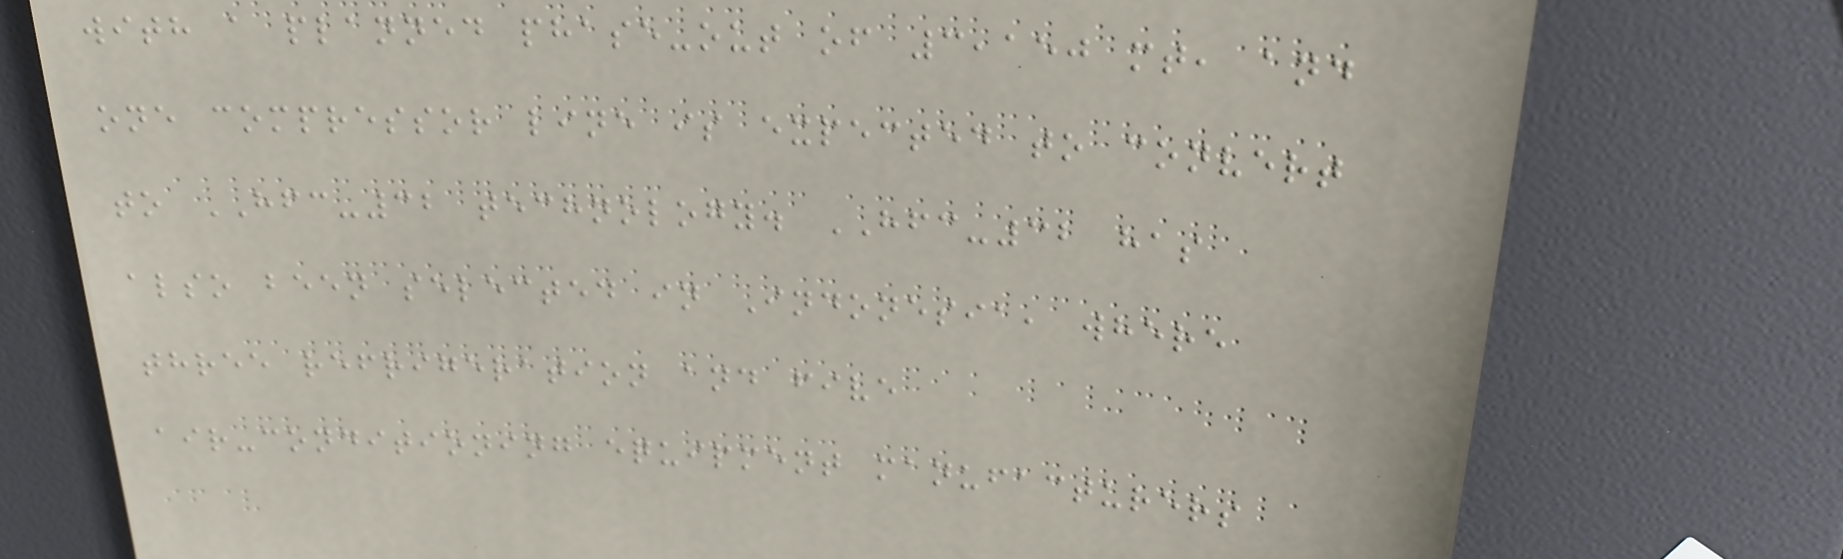with a planned phase-out of 3,150 mt, and
one compressor line is expected to convert
to HFC-32 technology. HFC-32 has
also been selected in Indonesia, where
three refrigeration and five
air-conditioning equipment manufacturers
